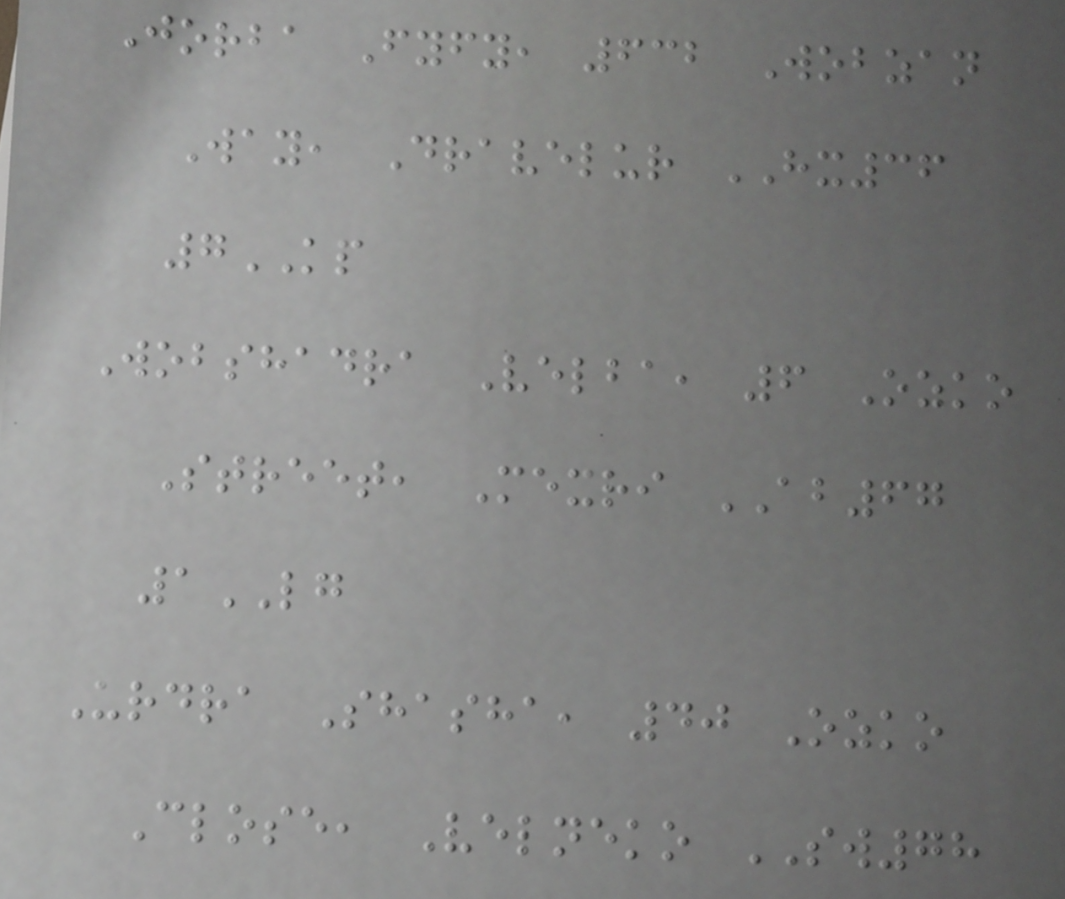Jorba Fyfy, 632 Wobzan
Way, Dravelur HX36
7KP
Wobshadra Velba, 6 Ozko
Street, Mexri AB67
1LG
Urdra Shasha, 40 Ozko
Close, Velneko SW78
